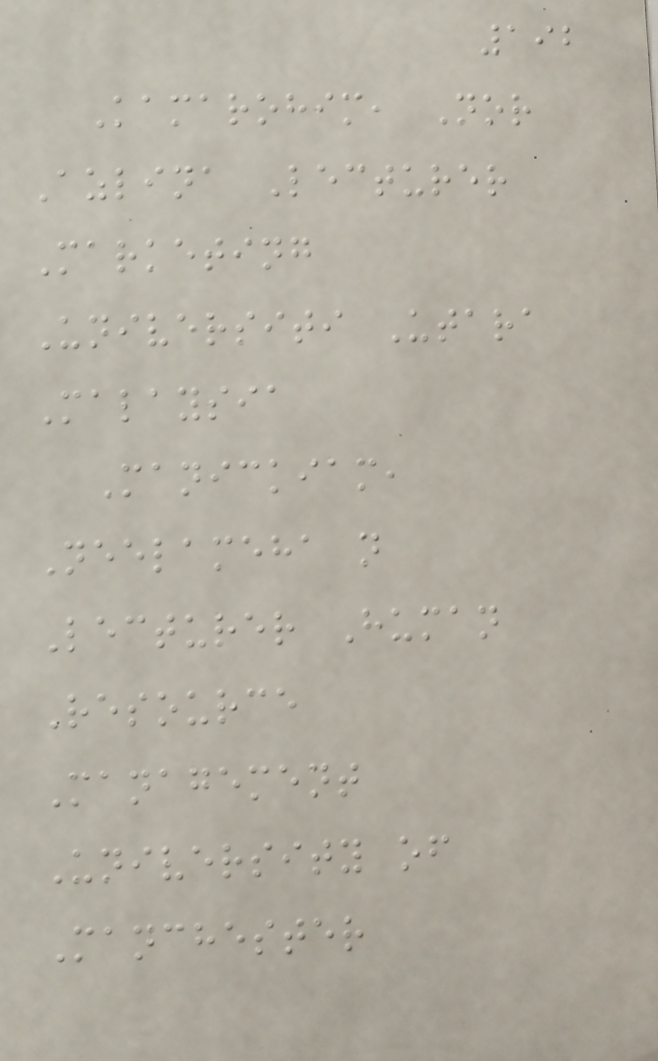192
Kamarohim, Nor
Azlina Lecturer
Marketing
Universiti Utara
Malaysia
Manickiam,
Neelameha n
Lecturer Human
Resource
Management
University of
Manchester
